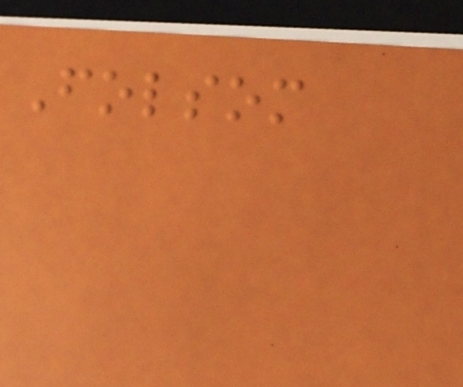Folsom
